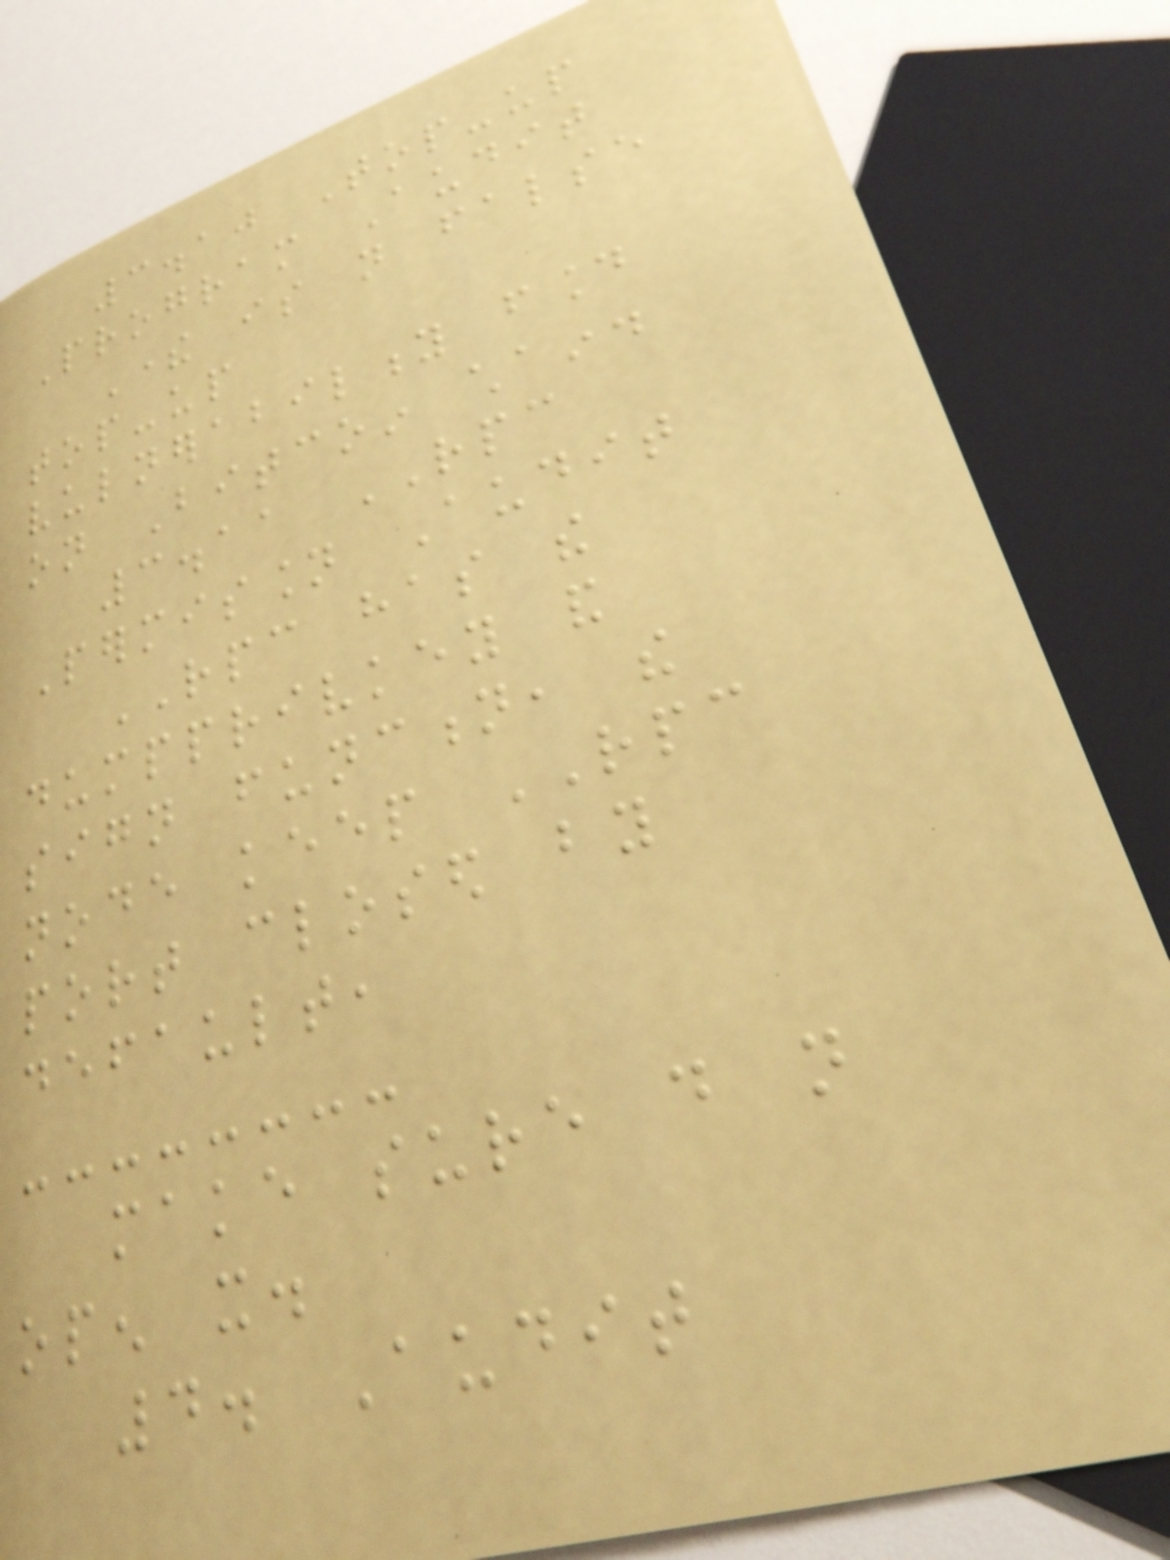3.10 Top-up
Program Audit
There is not false
top-up
vulnerability found
on Bitcoin chain.
3.11 RPC
Permission Audit
RPC has the
dumpprivkey and
sign function, the
node keep RPC
port closed by
default,
make sure do not
open it.
4. Audit
